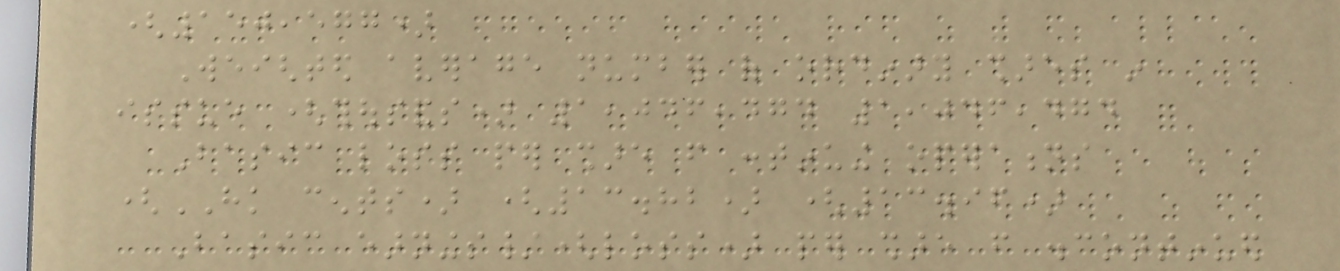(150,577)
Weighted average number of ordinary shares in
issue (thousands) 1,046,474 1,046,474
Basic loss per share from continuing operations
(HK cents) (13.82) (13.96)
Basic earnings/(loss) per share from discontinued
